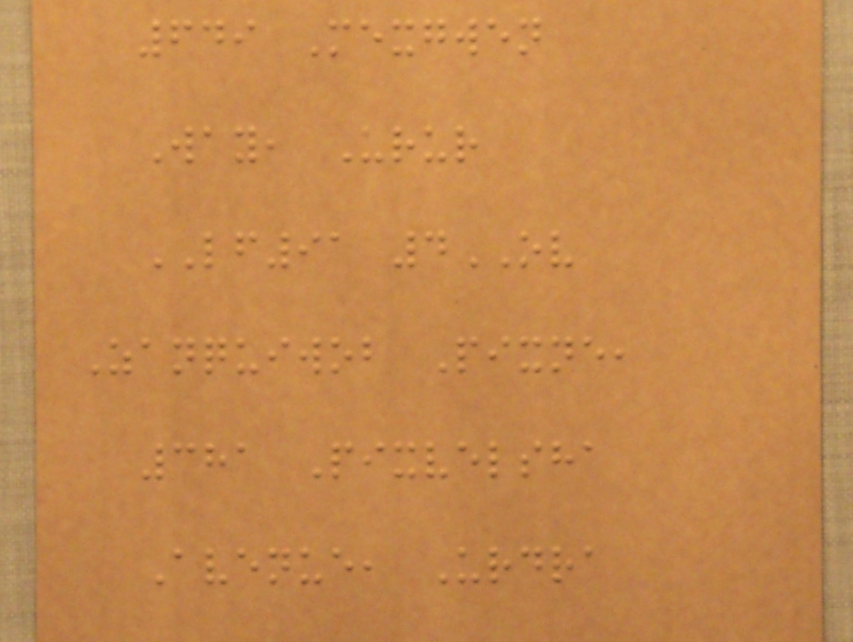649 Mexgwen
Way, Urur
LF91 4OV
Zanquiwob Pixne,
381 Pixvelsha
Avenue, Urdra
